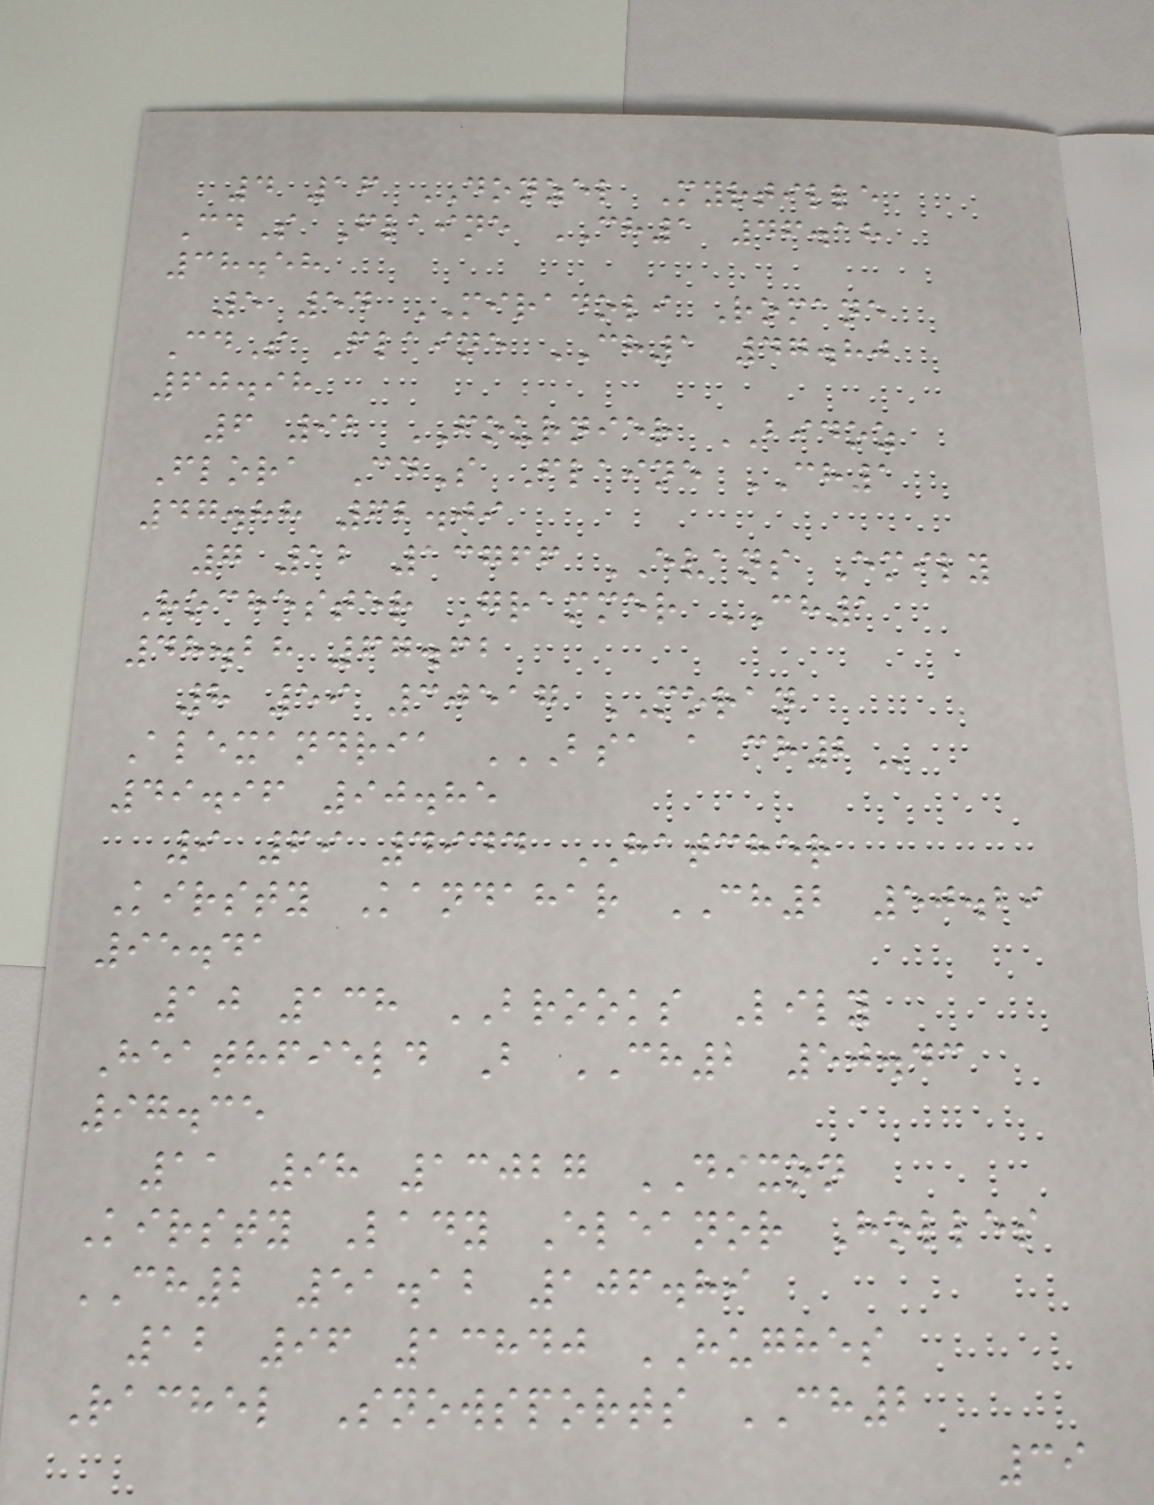4 16 DONZEL Myrtille
CdS Flaine CH1 46.18
38.58
5 54 MIRADOLI Romane
CdS Flaine CH1 47.80
60.98
6 92 FOURNIER BIDOZ
Flora CdS Flaine CH1
47.88 62.09
7 12 13766 EVANS Emily
Rochester Grammer CH1
48.28 67.62
8 59 30517 MORAN
Alexandria BSA A CH2
49.96 90.85
9 69 4944 HATCHER
Kirsty Kandahar CH2 50.29
95.41
10 138 BROOKS Lily
Heathfield B CH2 50.43
97.35
11 98 13027 DIXON
Kirsty Lady Eleanor Holles
CH2 51.12 106.89
12 96 13840 HUGHES
Rachel Snowsports CH2
39
